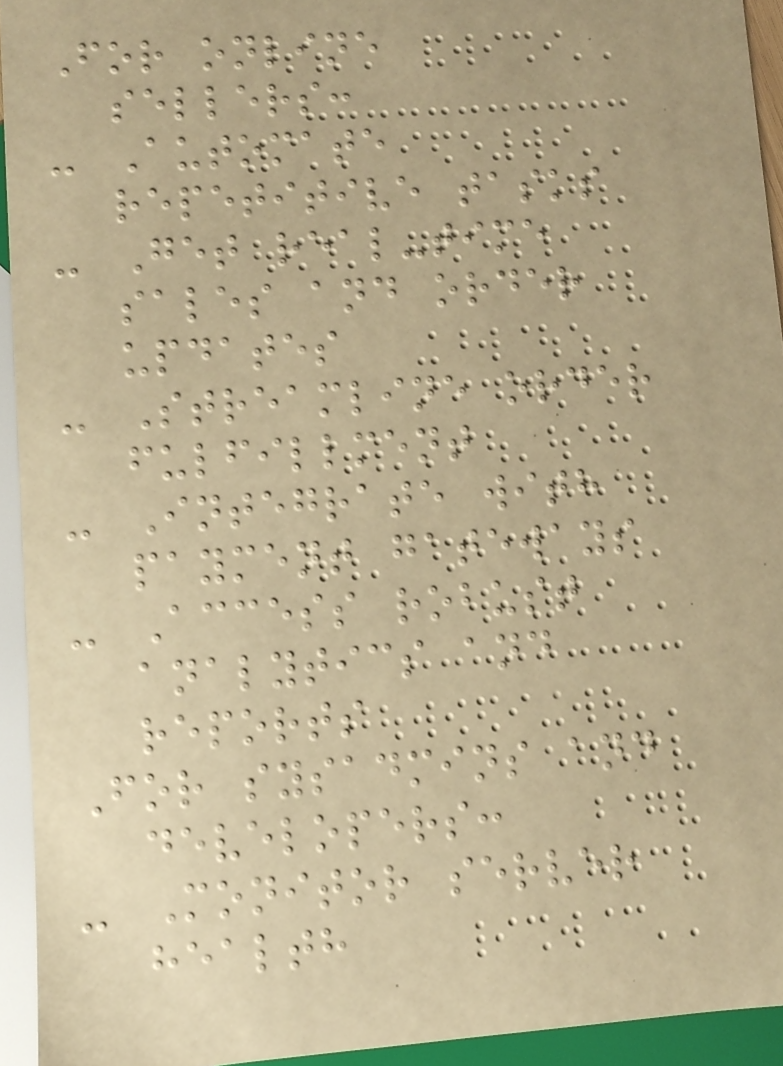For online
sellers:
- Automate
repetitive tasks
- Get real-time
sales and order
updates
- Streamline order
fulfillment
- Integrate with
payment gateways
- Access robust
analytics and
reports
For sysadmins and
developers:
- Monitor server
health
